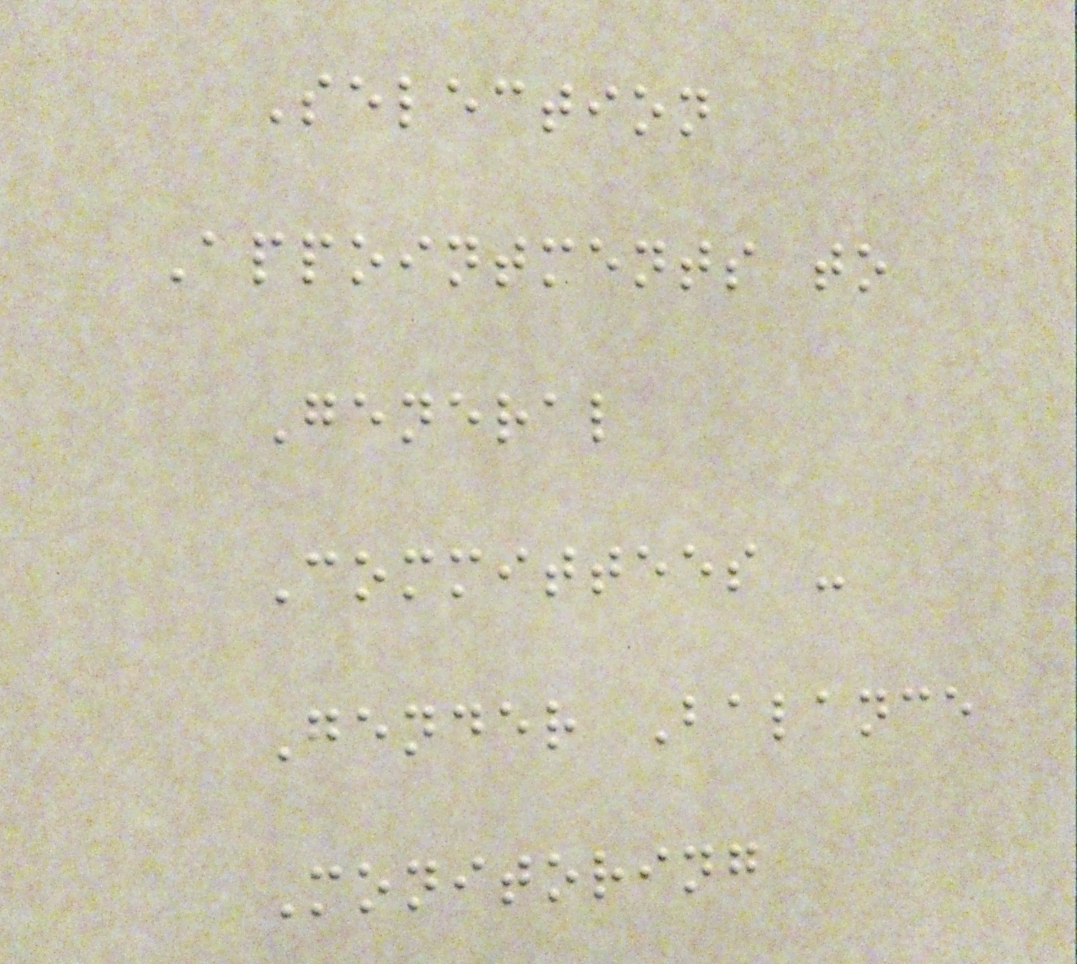Selection
Appointments to
General
Committees -
Gender Balance
Monitoring
